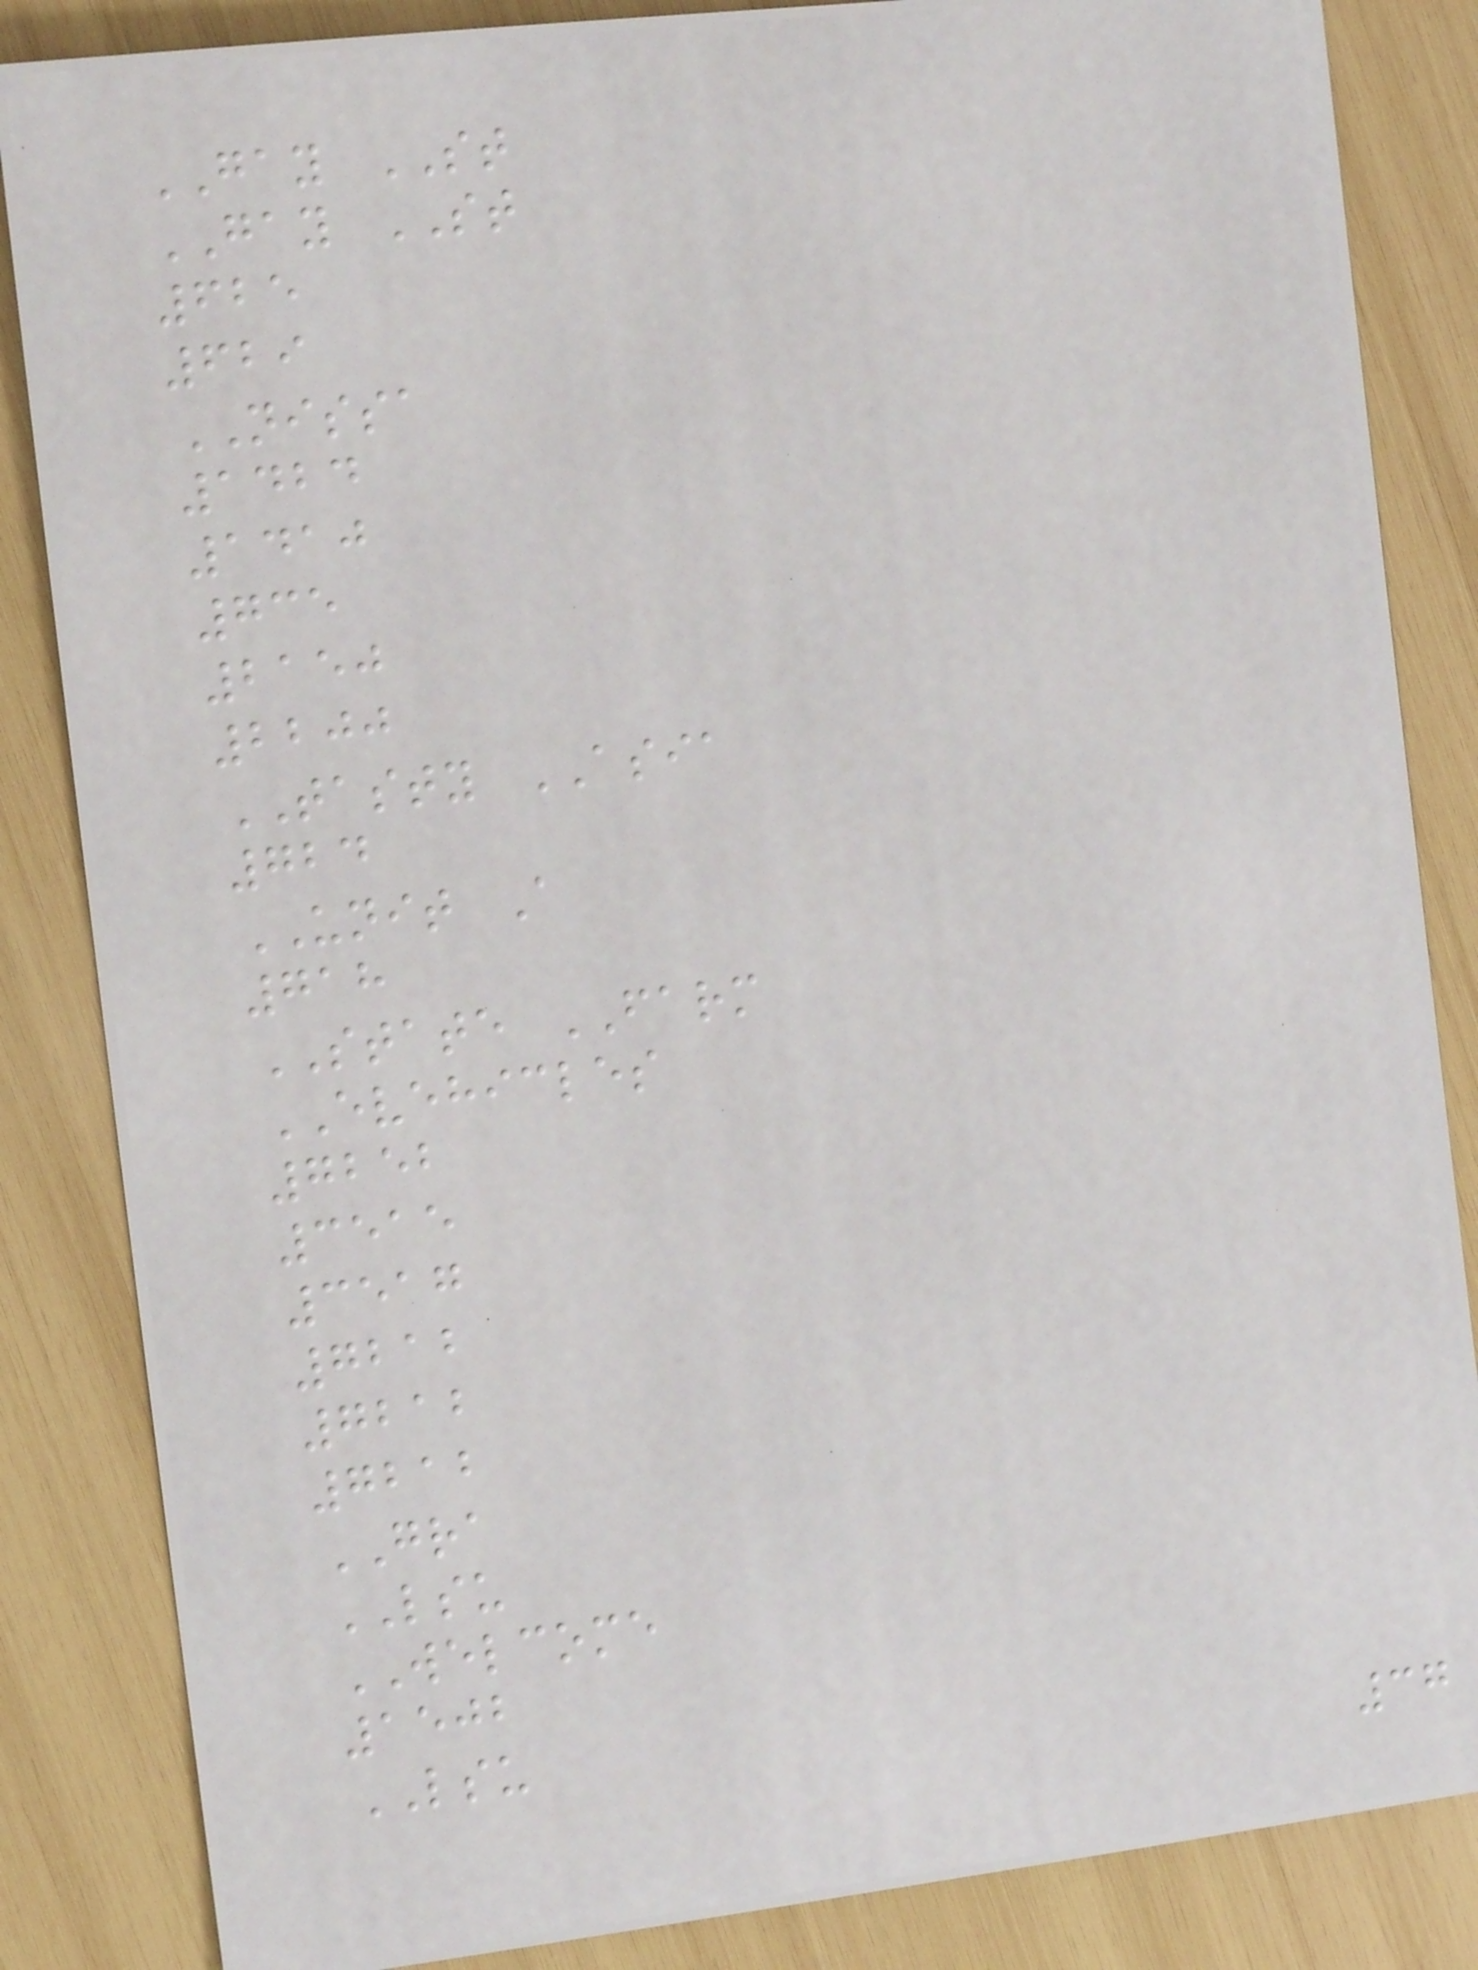GAY ST
GAY ST
625
629
NISSA
1424
1410
735
2150
2200
TASTY ASIA
724
UNIT A
718
STATE FARM
EVEHICLES
7252
3515
3517
7212
7212
7212
GRA
LSU
WELCOME
1502
LSU
37
